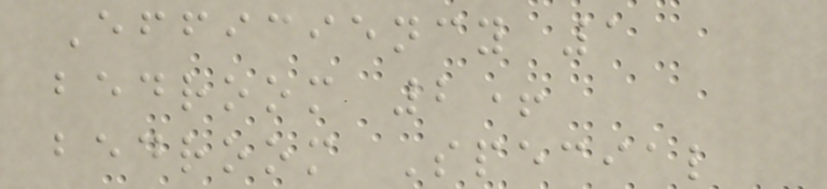Efficiency 1
bedroom 2+
bedroom Special
